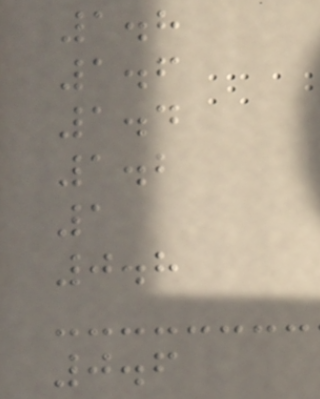1.8
1.6
1.4
1.2
1
0.8
0.6
